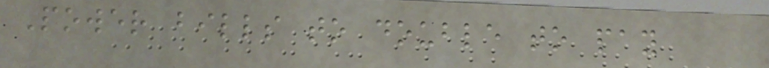Power bills to double to pay
